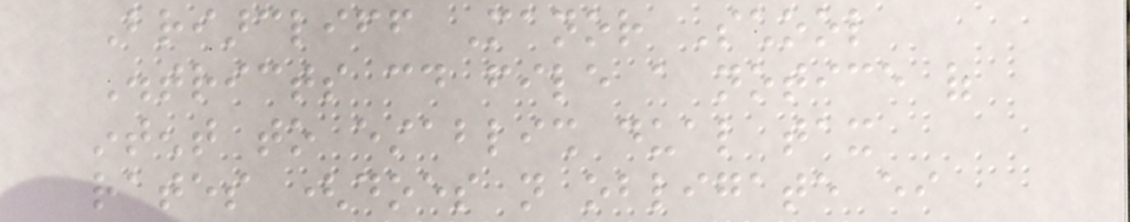Briarcliff Manor School
Districts could file a notice of
intent to establish dual tax
rates (does not obligate either
